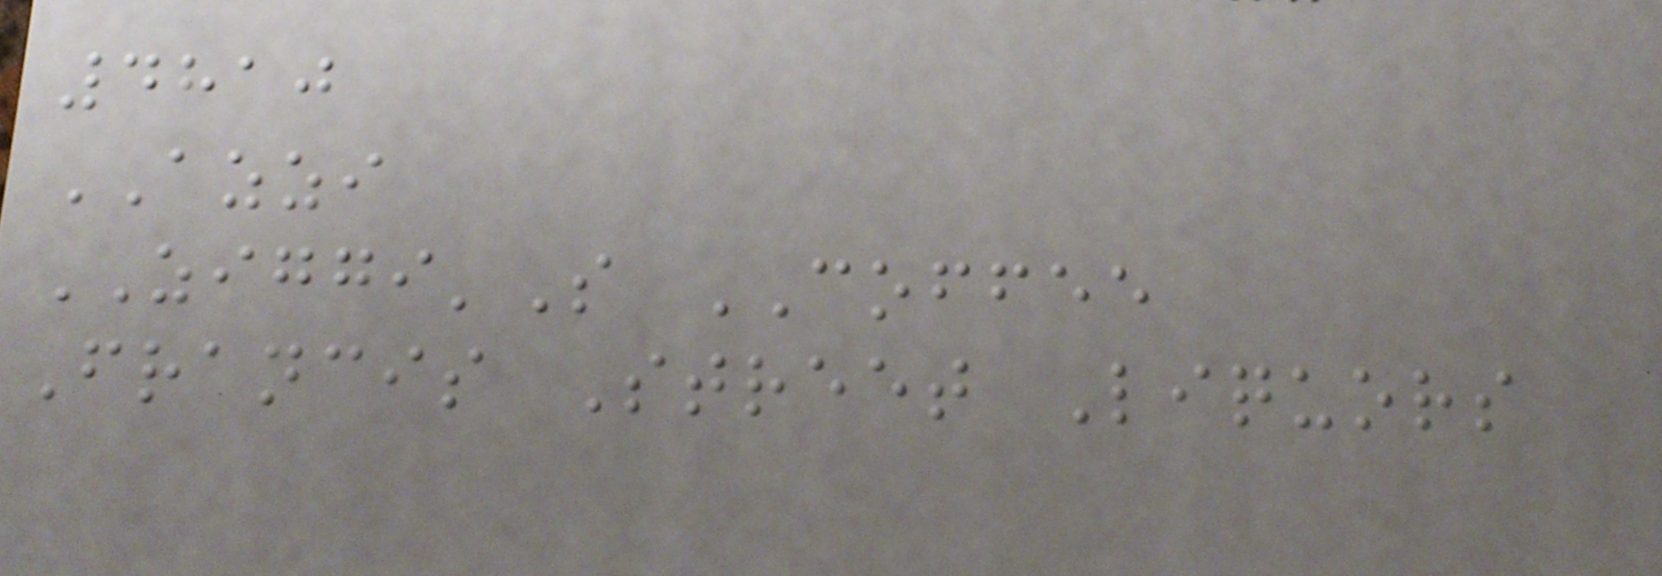4810
AZZI
ZIGGI'S COFFEE
Francis Street Liquors
